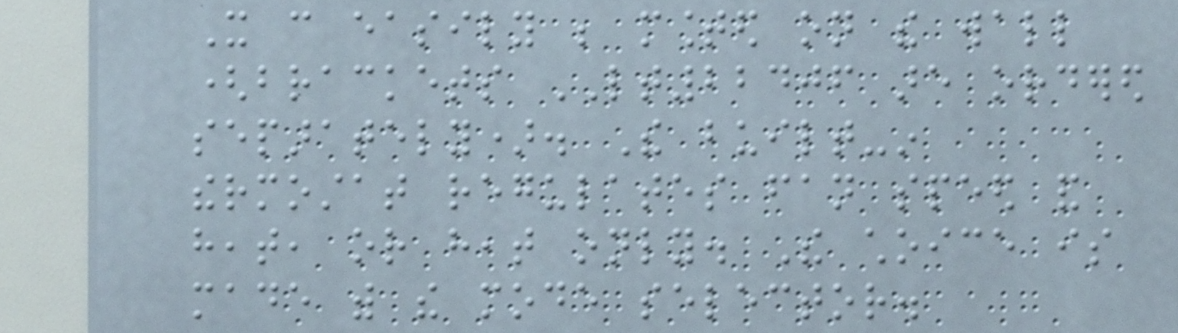It can easily be mounted on the wall
(brackets LT22406 are ordered
separately). The built-in
thermostat regulates fan speed and
heat, or heat only. The choice is
made with the mode selector.
